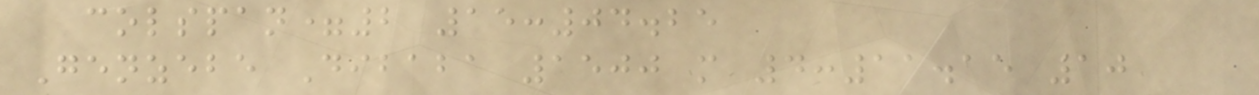colspan=2 15:04.25
Genzebe Dibaba 1500 m 4:11.15 10
